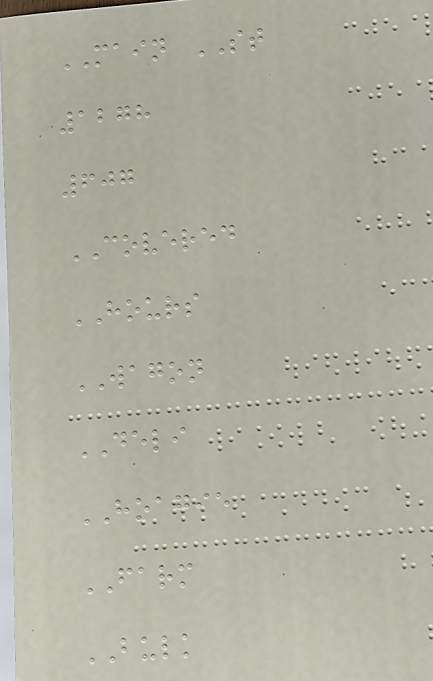MAIN ST
1278
607
COVERED
HOURS
WAGON
DELI
HOAGIE
FARM
BULK
